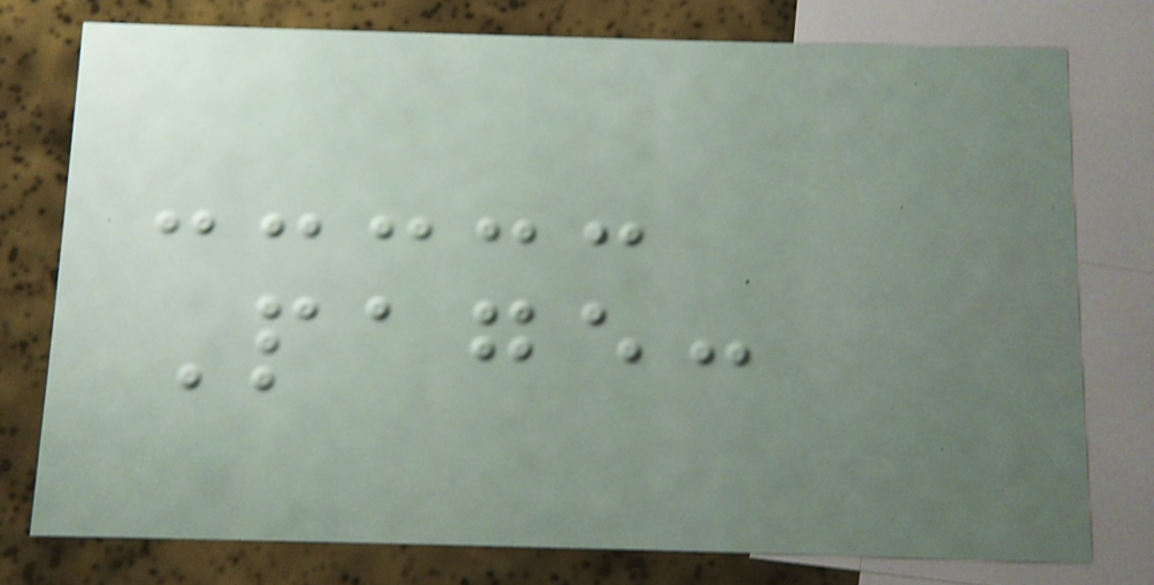Page:
